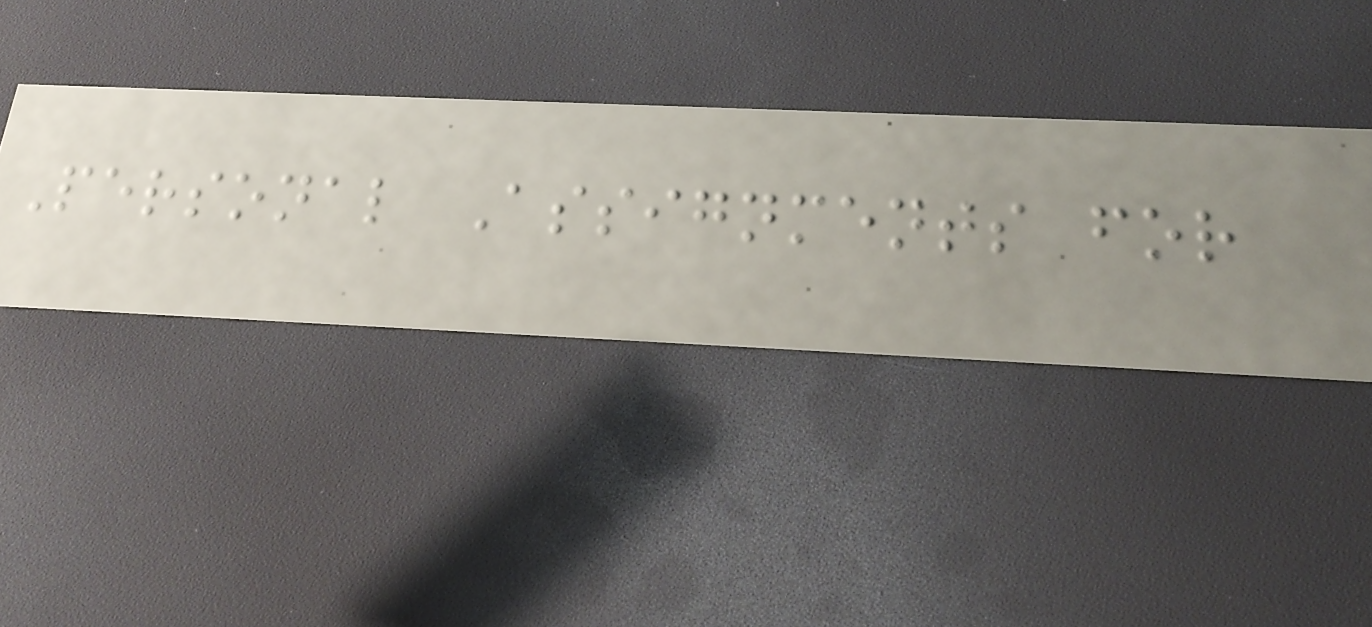Personal Assignments for
